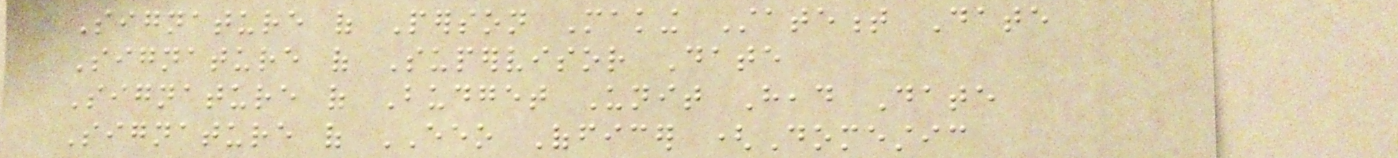Signature of Person Making Statement Date
Signature of Supervisor Date
Signature of Budget Unit Head Date
Signature of EEO Officer (Domestic
